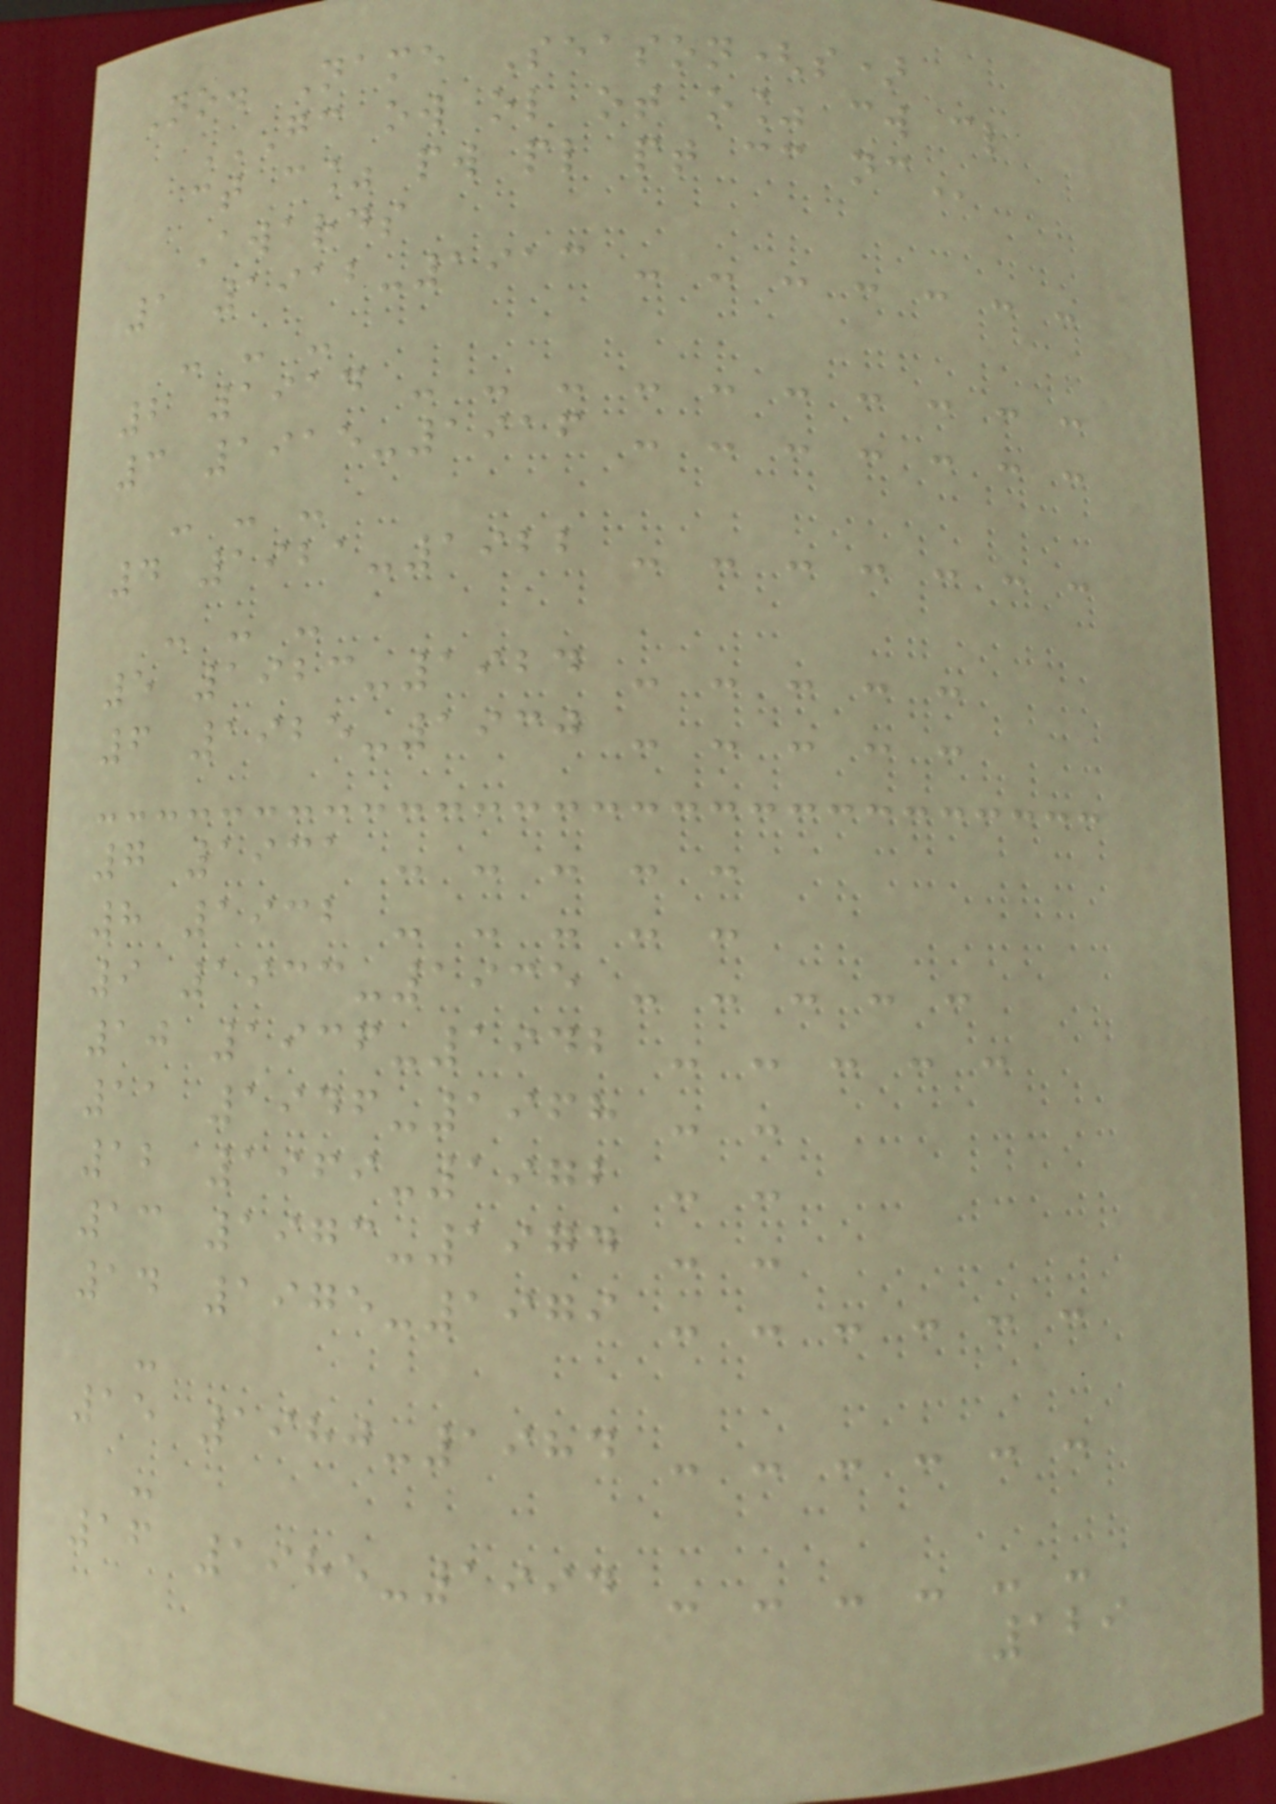No. Name Season(s)
GC OW OL OT O% CW CL
CT C% PW PL PT CC NC
Awards
1 1912-1913 - - - - - - -
- - -
2 1914 - - - - - - - - - -
3 1915-1916 - - - - - - -
- - -
4 1921-1922 - - - - - - -
- - -
5 1923-1924 - - - - -
6 1925-1930 - - - - -
7 1931 - - - - -
8 1932 - - - - -
9 1933-1935 - - - - -
10 1936-1942 - - - - -
11 1946-1968 - -
12 1969-1972 - -
13 1973-1974 - -
14 1975-1979 - - - - - -
-
15 1980-1984 - - - - - -
-
16 1985-1994 - - - - - -
129
